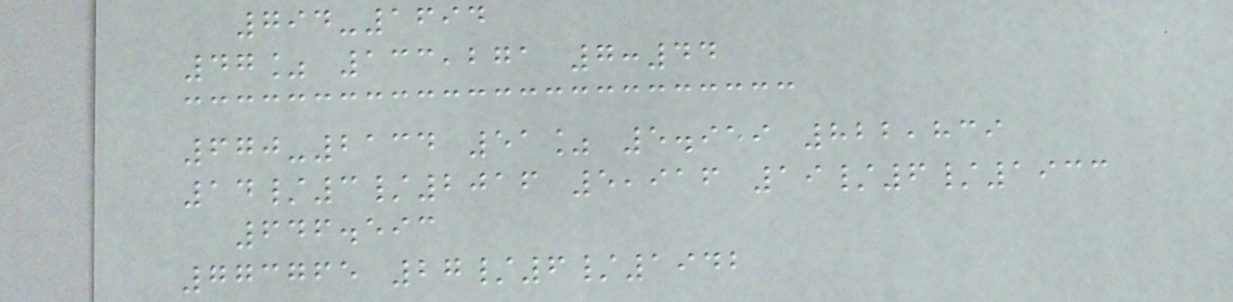794-1694
47% 133,271 7:44
670-2134 51% 5.959 822,839
14/3/2016 5,916 19/6/1933
646.593
773765 27/6/1942
